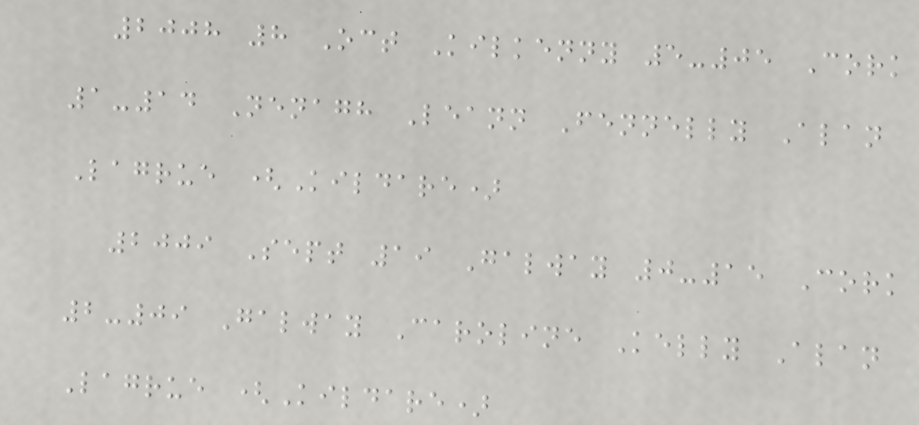2008 8 Oct Kilkenny 5-05 Cork
1-14 Nenagh Leann Fennelly Alan
Lagrue (Kildare)
2009 Sept 19 Galway 0-15 Cork
2-09 Galway Caroline Kelly Alan
Lagrue (Kildare)
